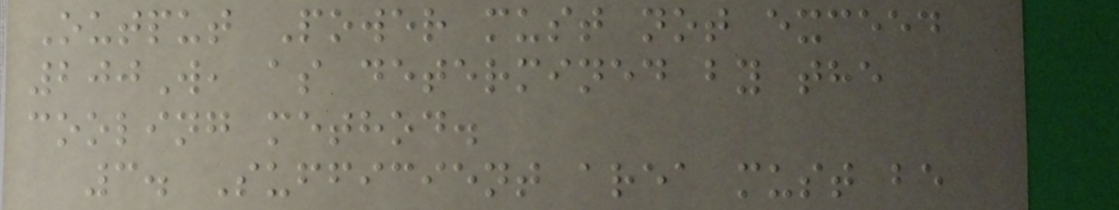Output Power must not exceed
200W, as determined by the
cooling method.
3. Sufficient area must be
